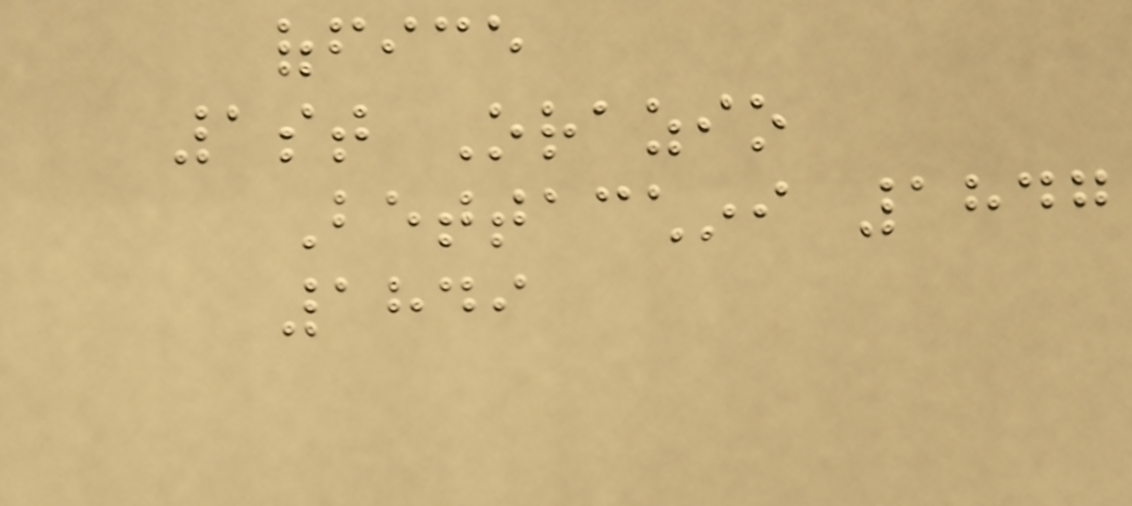office
1st Orazio
Bettacchini 1847
1849
